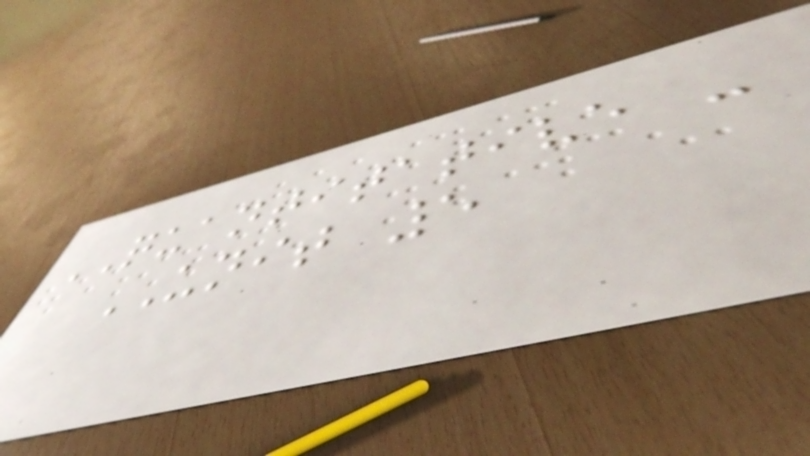QUANTITATIVE -
UNIT 5
